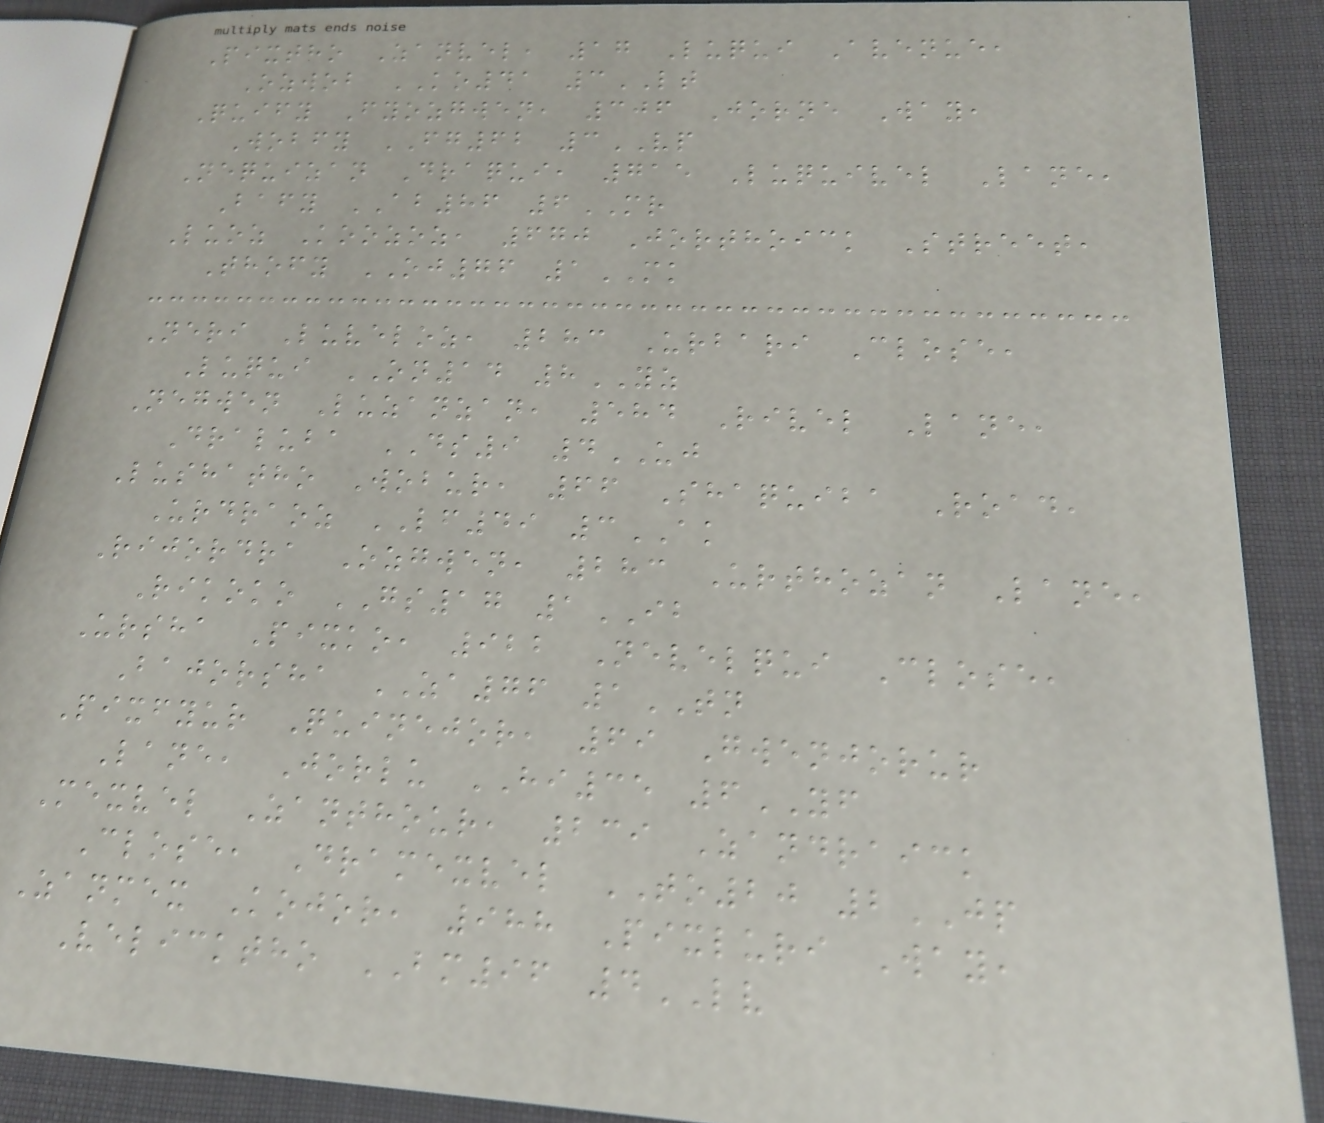Pixtho Zanvel, 17 Luqui Avenue,
Ozwob KO41 3LT
Quify Fyozgwen, 306 Jorne Way,
Wobfy FG62 3VP
Nequizan Draqui, 715 Luquivel Lane,
Bafy AB86 6MR
Luoz Koozoz, 670 Jorthoick Street,
Thofy OJ76 1MK
Neri Luveloz, 283 Urbari Close,
Luqui ON14 8YZ
Negwen Luzanzan, 584 Rivel Lane,
Draluba DS9 4UJ
Lushatho Wobur, 66 Shaquiba Road,
Urdraoz LF49 3AK
Rijordra Ozgwen, 283 Urthozan Lane,
Rikoko GS17 1IB
Ursha Pixko, 922 Nevelqui Close,
Bajorsha ZA76 1TN
Pixfyur Quinejor, 69 Gwenjorur
Lane, Jorlu HI35 6YF
Mexvel Zanthour, 239 Zandraick
Close, Dramexvel TO20 2JP
Zanmex Kojor, 988 Pixluri Way,
Velicktho BM96 4LV
